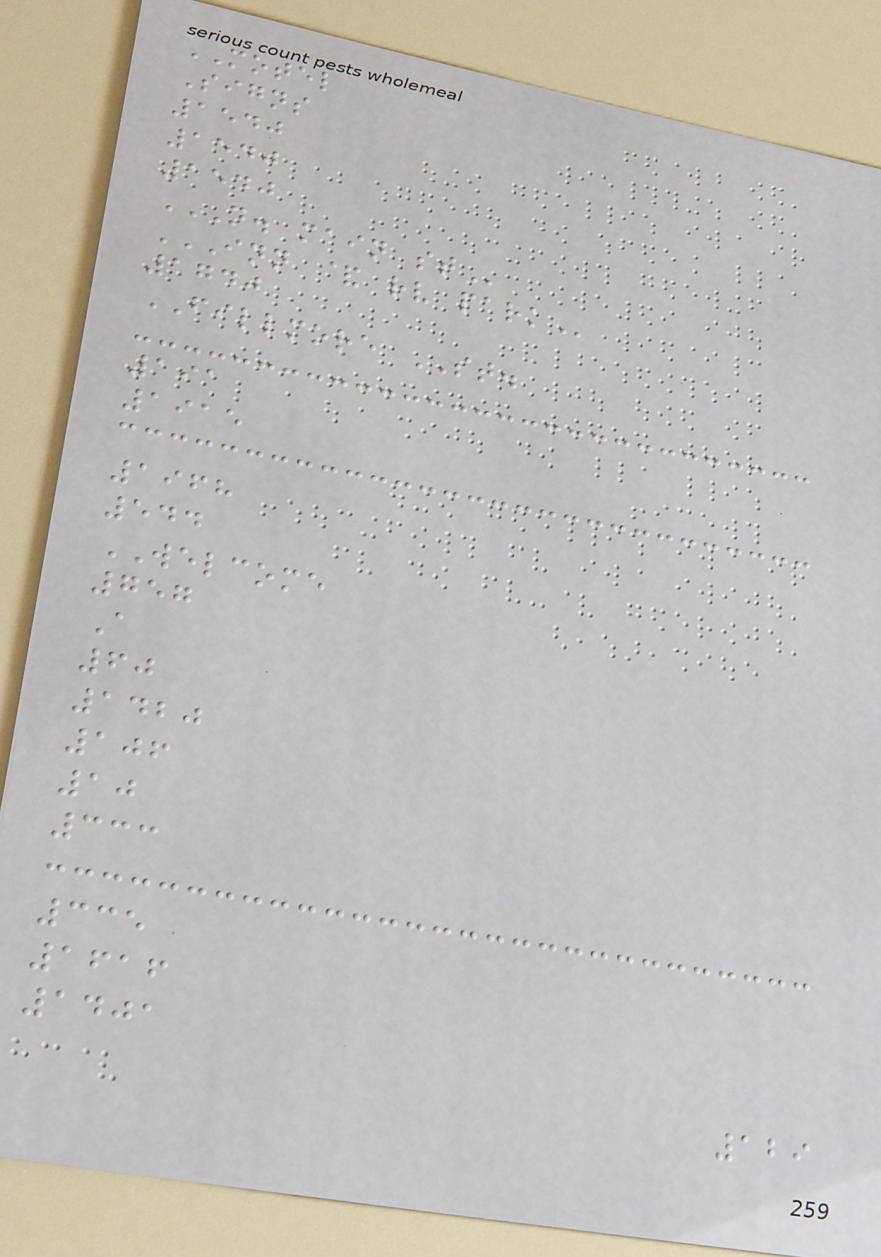MOTEL
Signs
1540
1540
1540
N. MAIN ST
INN & RV PARK
1740
FILLMORE ST.
191
1915
1968
544
WELCOME
757
A
60
1420
106
10
333
335
1616
1401
129
